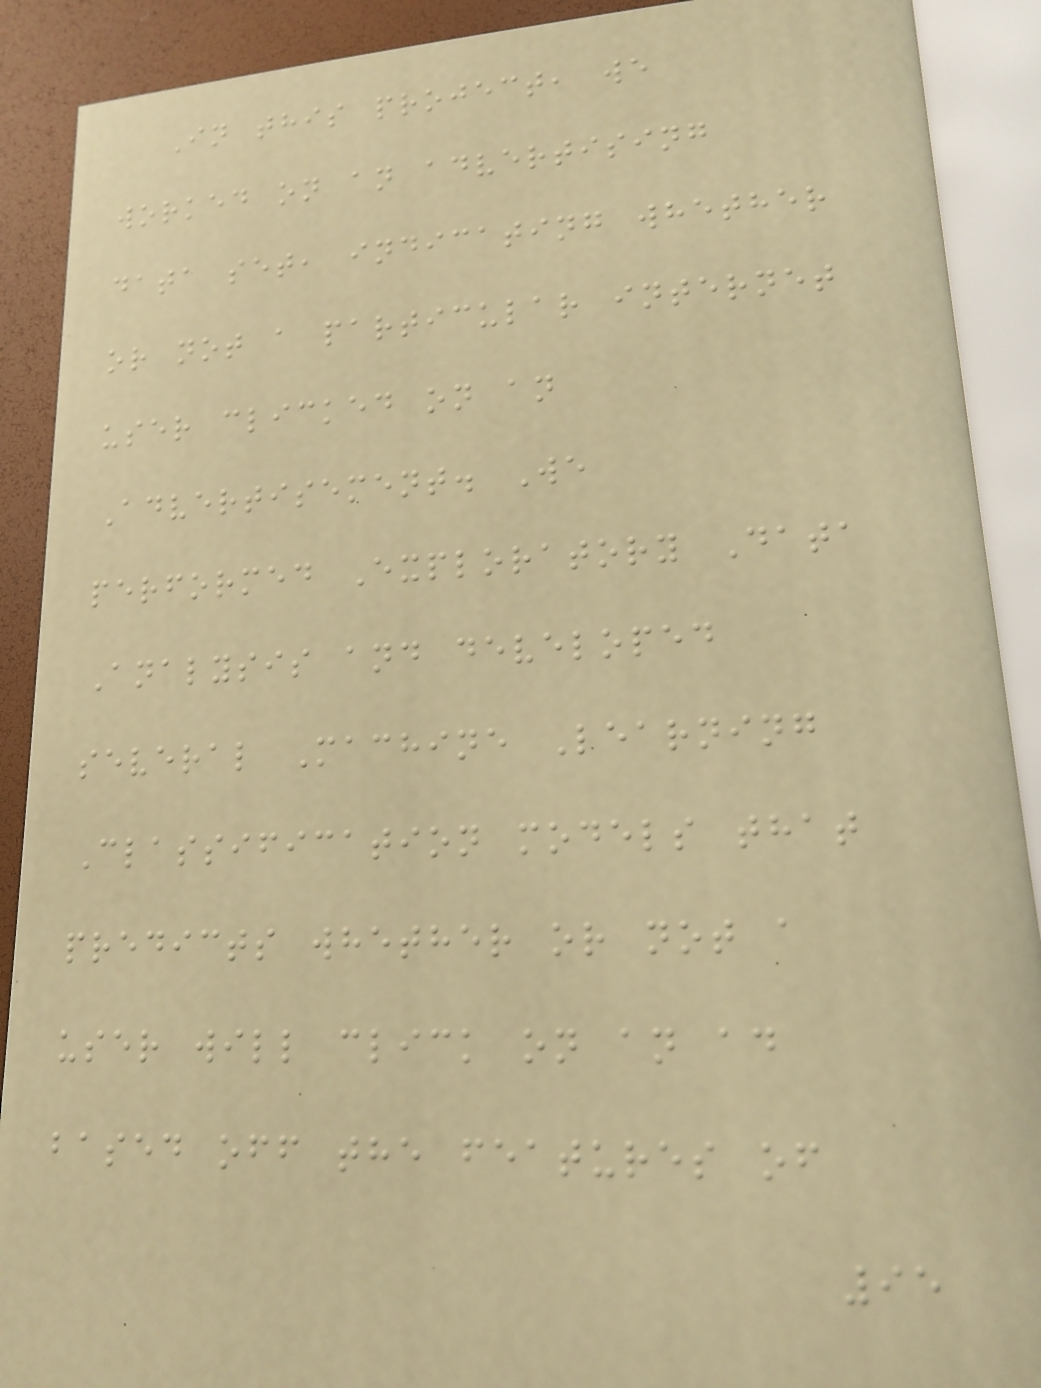In this project, we
worked on an advertising
data set, indicating whether
or not a particular internet
user clicked on an
Advertisement. We
performed Exploratory Data
Analysis and developed
several Machine Learning
Classification models that
predicts whether or not a
user will click on an ad
based off the features of
95
